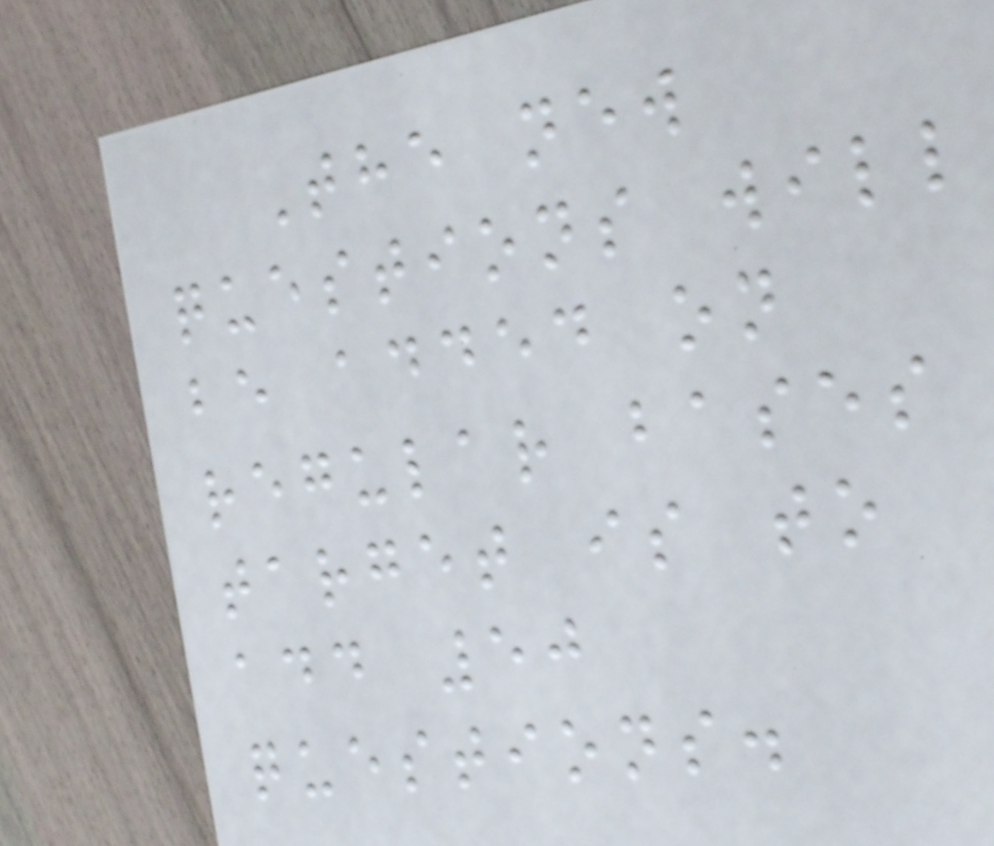The new
questions will
be added on
regular bases
target is to
add 50
questions.
